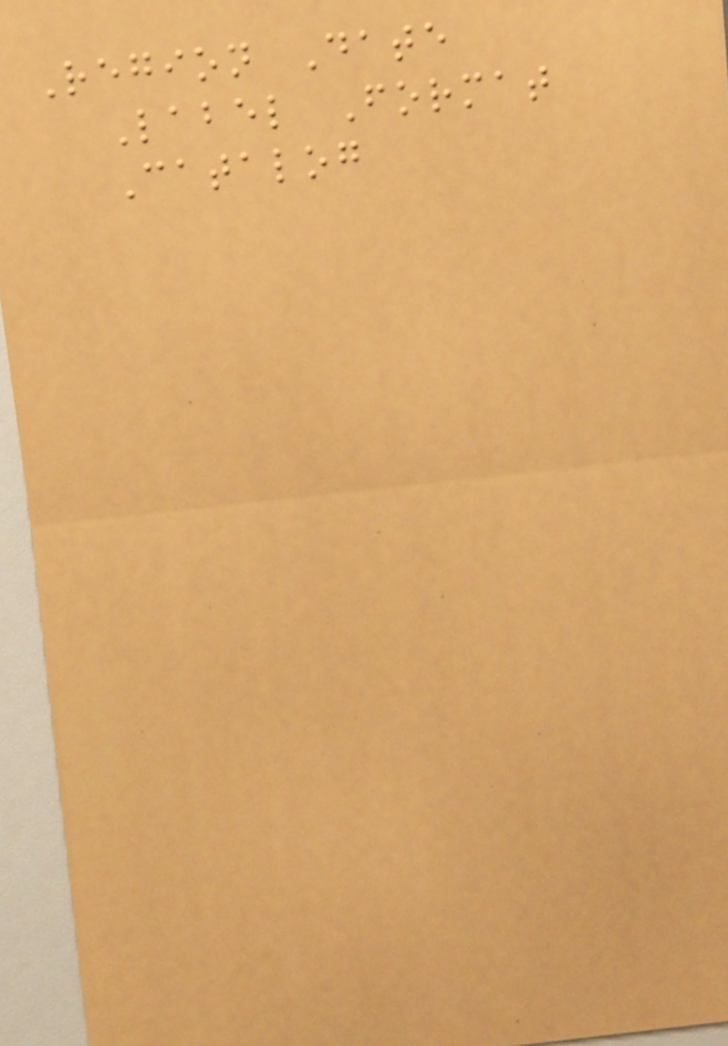Region Date
Label Format
Catalog
